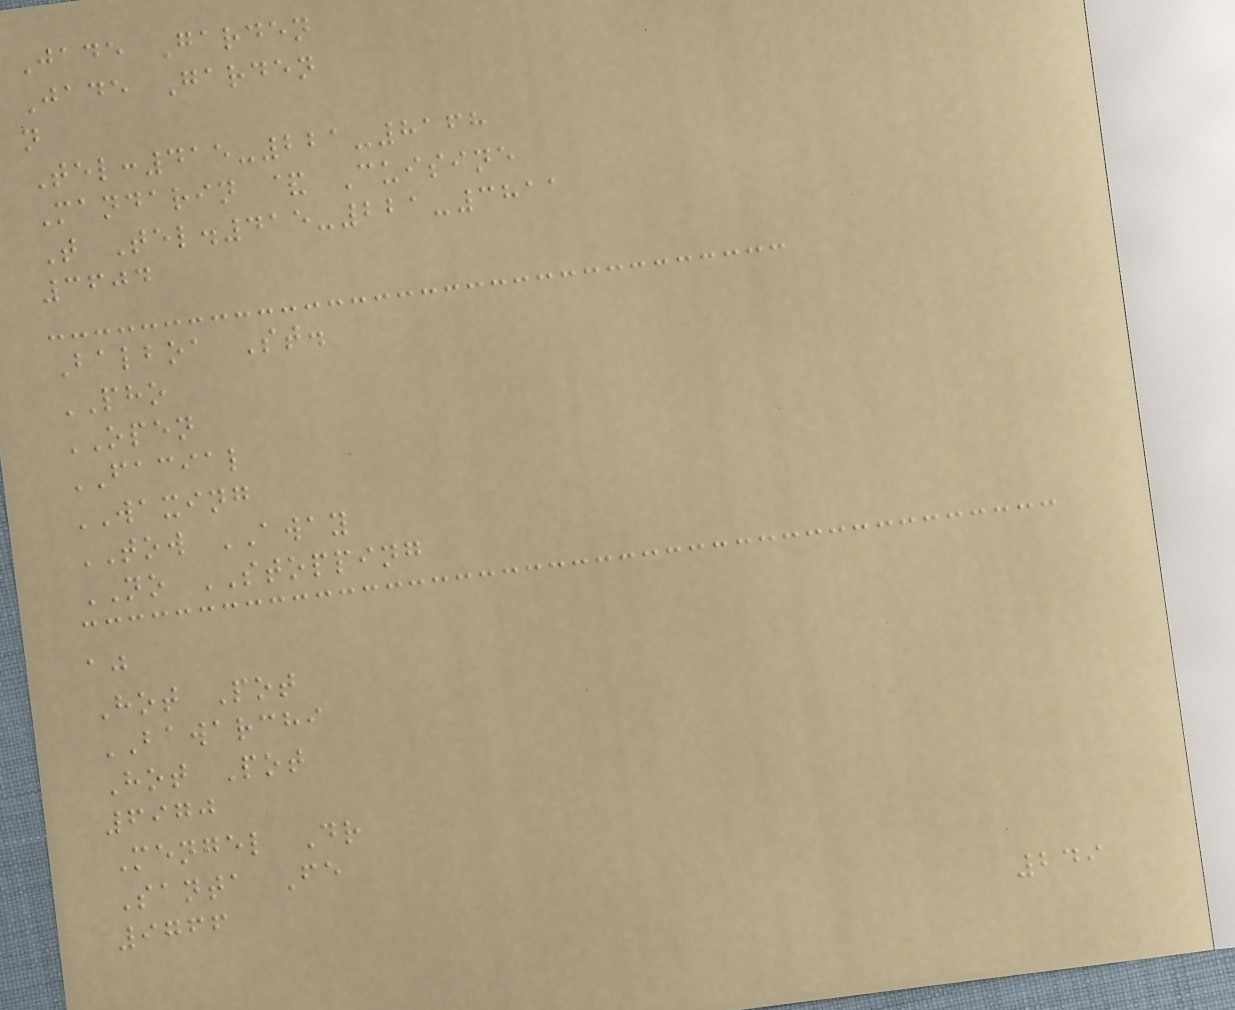Jade Garden
Jade Garden
n
Tel:415-221-8168
Mandarin & Cuisine
T Tel.415-221-3811
3604
Balboa St.
PHO
OPEN
FACIAL
WAXING
TOW AWAY
NO STOPPING
aj
Hot Pot
BAWARCHI
Hot Pot
6970
Mengel Dr
Santa Fe
9766
249
